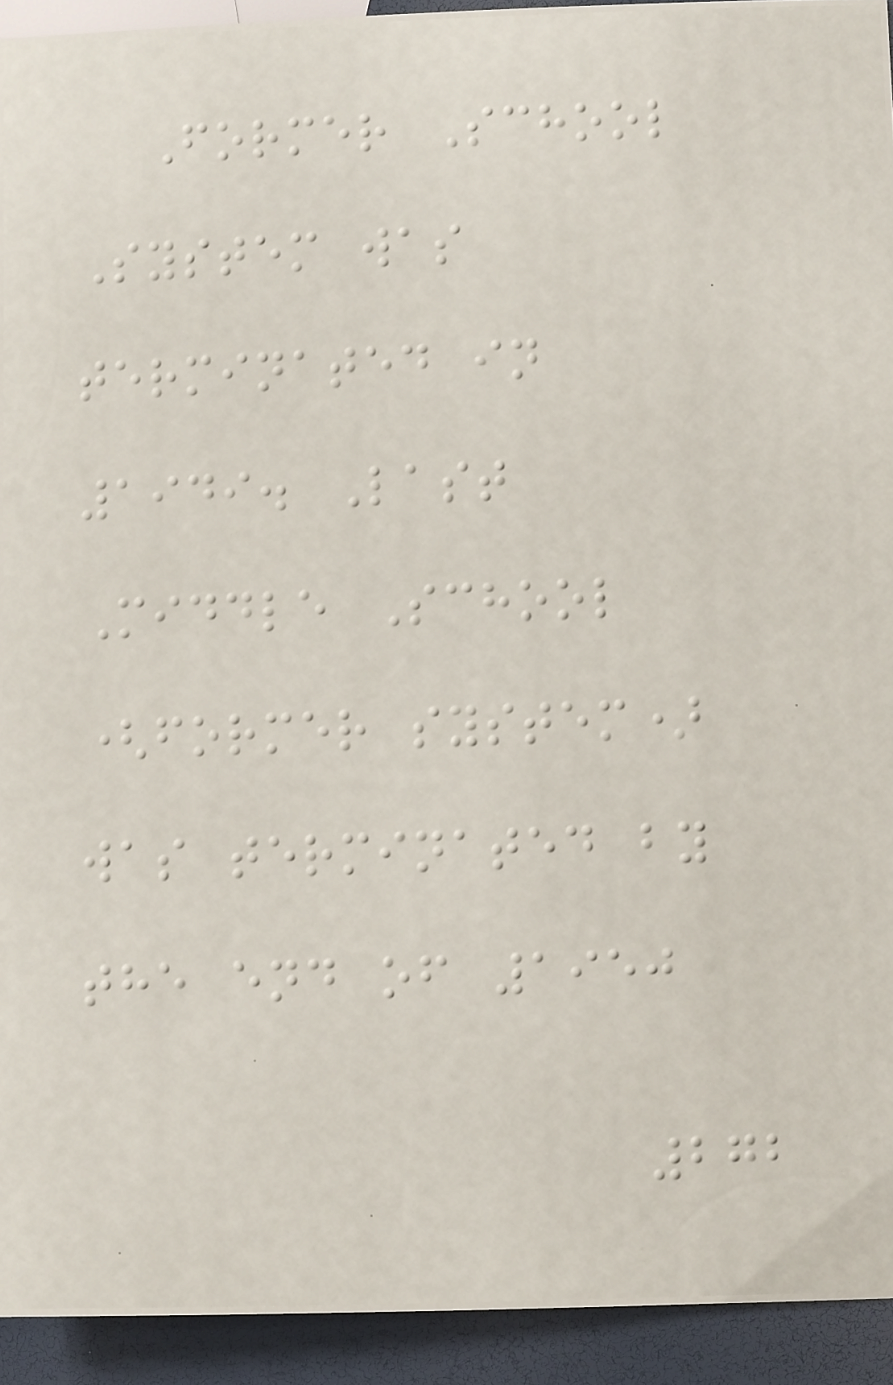Former School
System was
terminated in
1949. Last
Middle School
(former system)
was terminated by
the end of 1950
272
